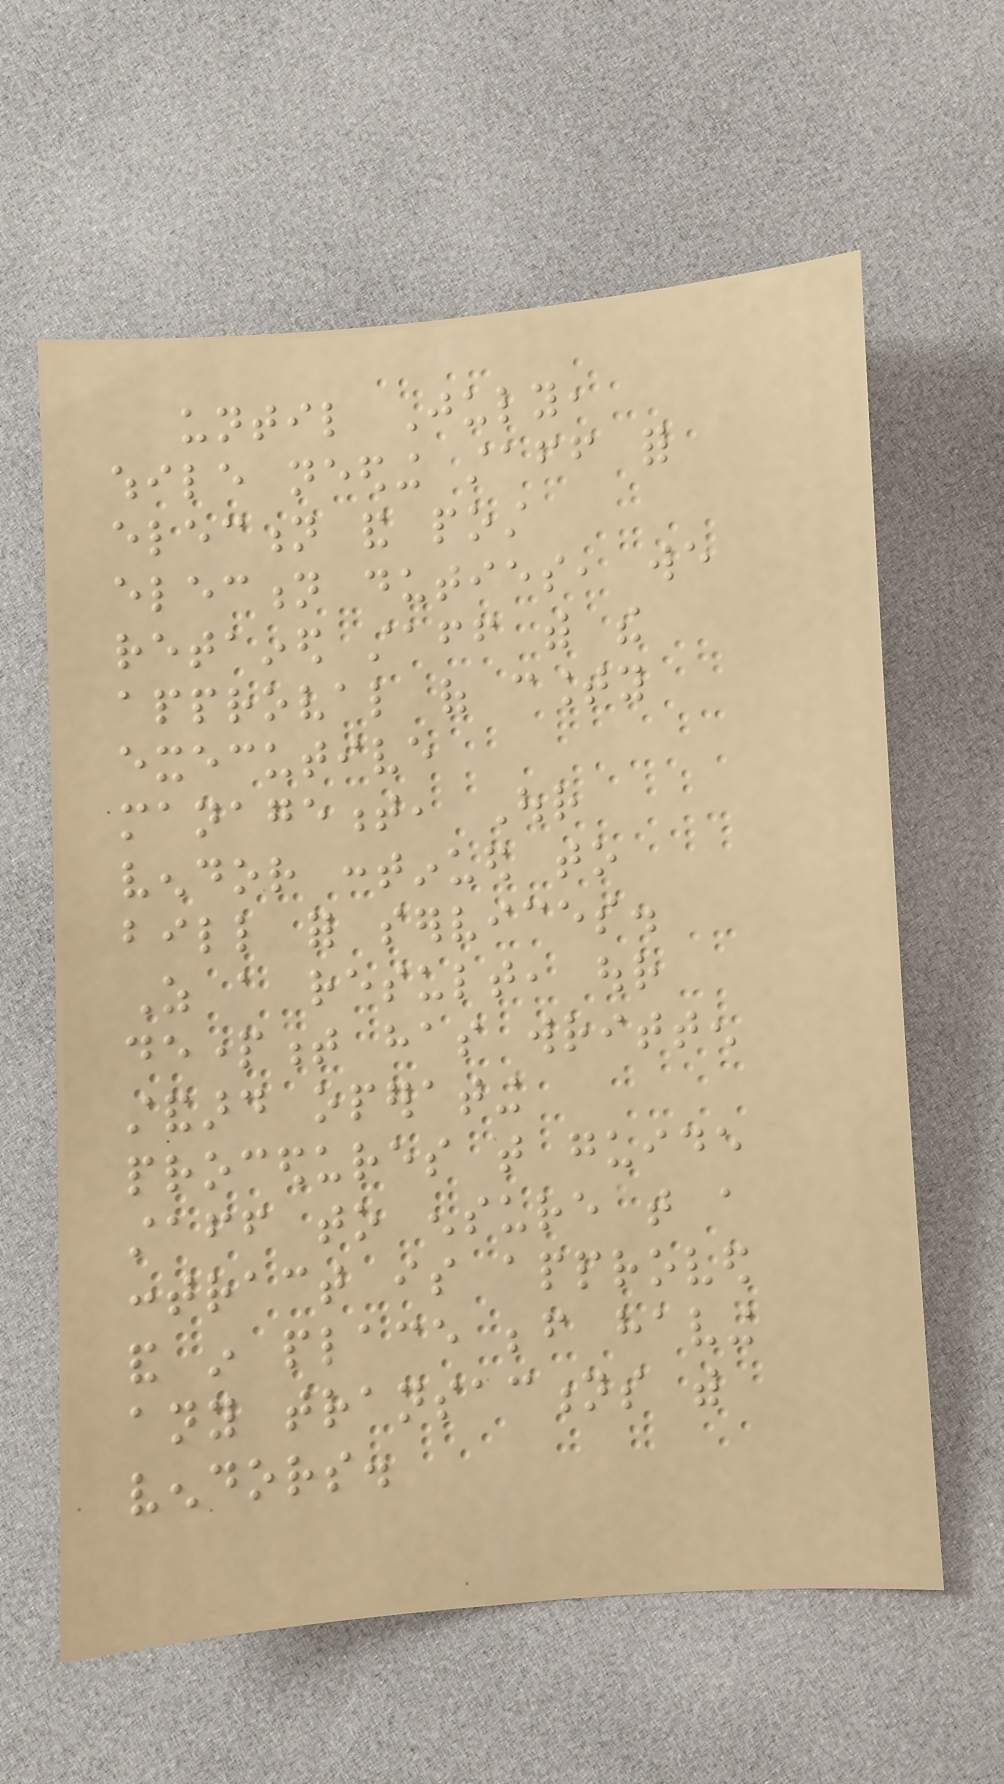until July,
while needing staff for
election and post
election duties, we
retained staff with the
approval of county
executive
management, Our
vendor continued to
bill for services.
As a result, our
department has written
standard operating
procedures that guide
staff to ensure that a
contract is approved
and in place before having
any transactions with
vendors.
